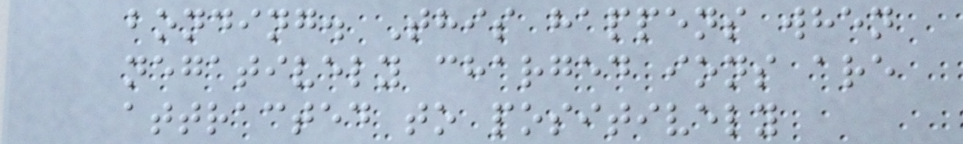bonding. This happens when
negatively charged ions are
attracted to positively
